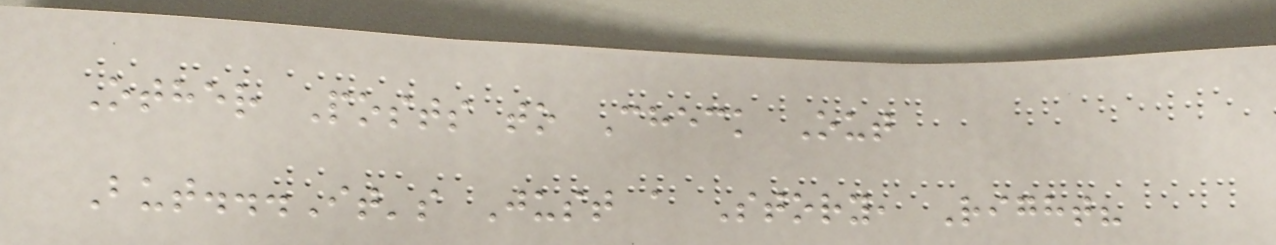Other Posts to Check Out
But...It's Just a Story, Right?
